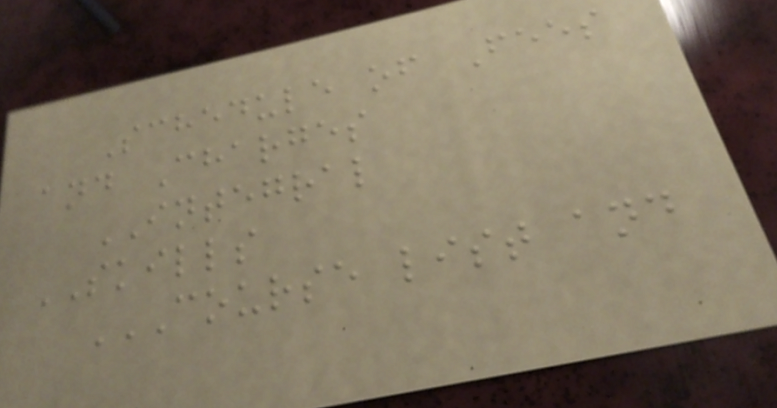Schedule of Fees
and Charges
INTEGRAL
SKILLS
COURSE LIST AND
